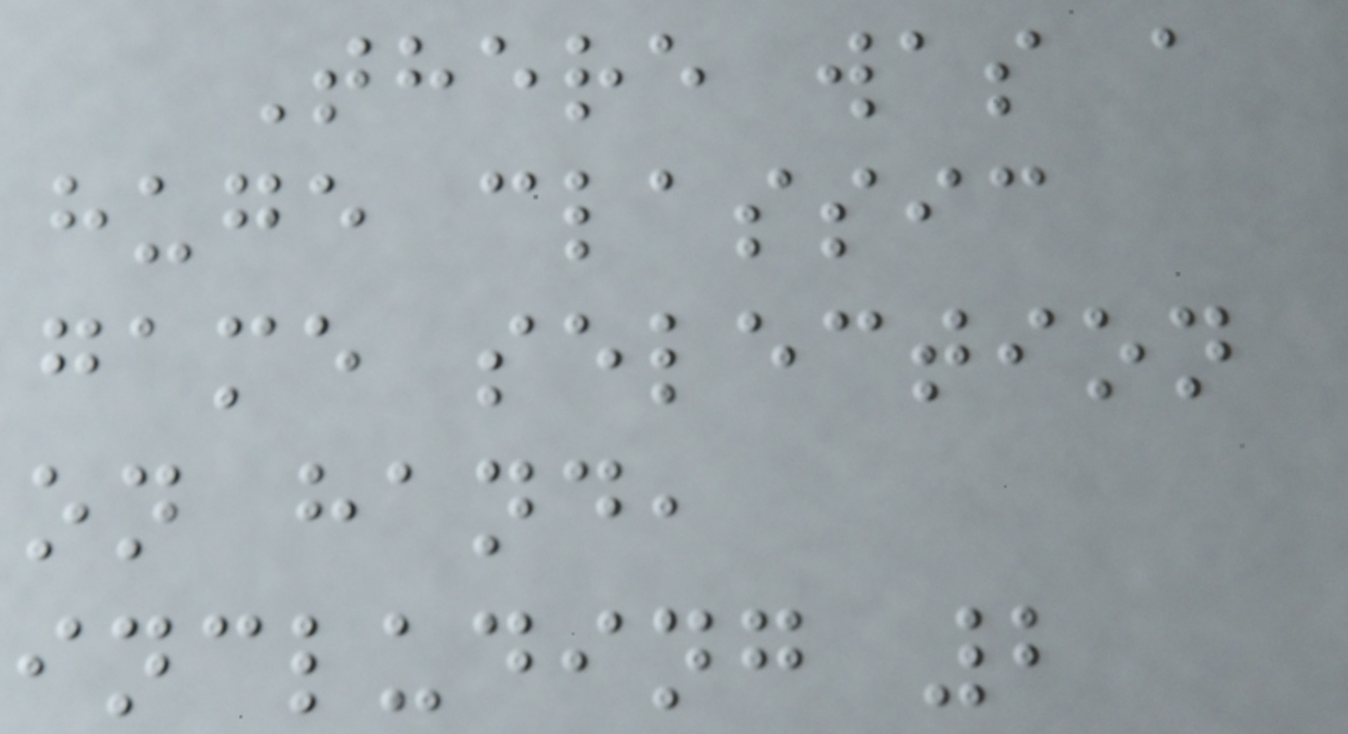There was a
huge classic
game selection
on hand,
including 2
